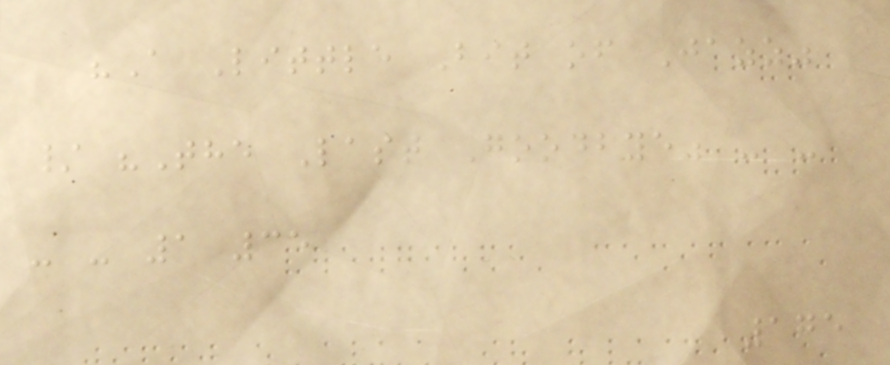"A Little Bit of Jazz"
/ "The Last Goodbye" - -
- - 1 35
175
